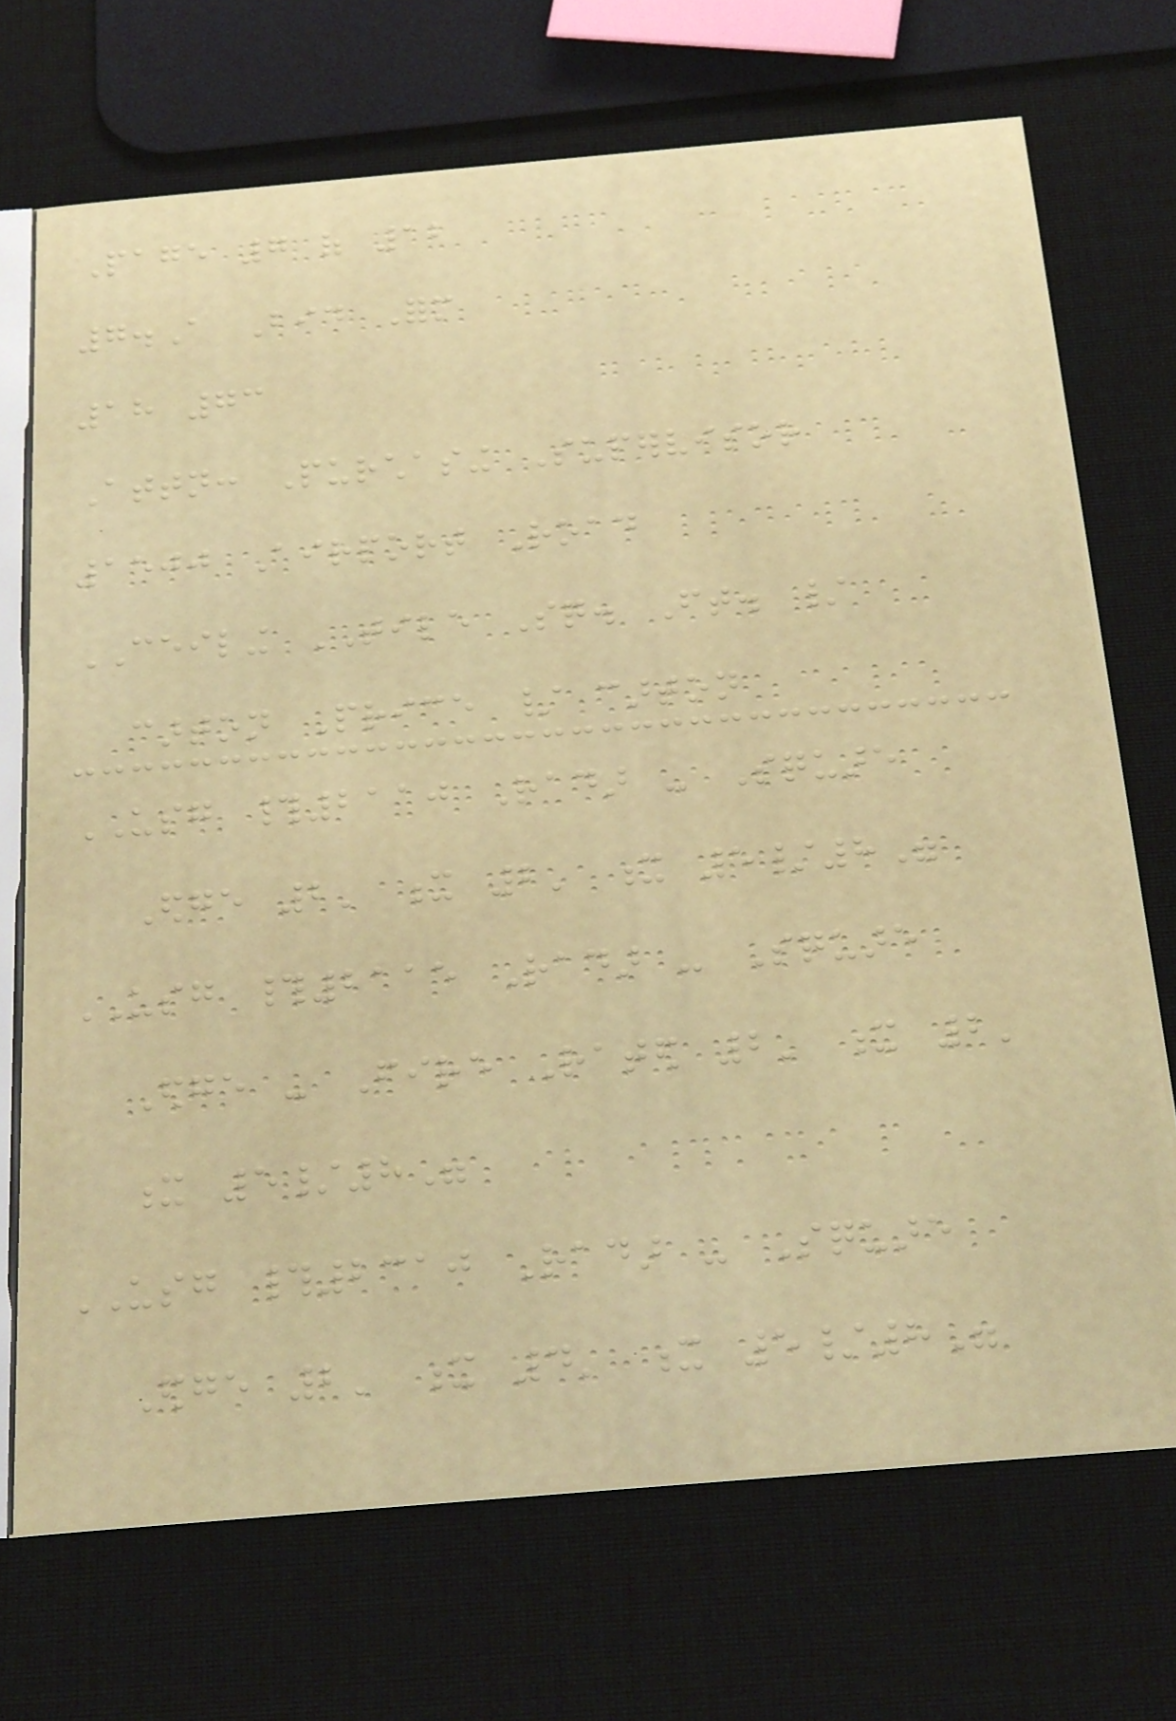Page 7 of 12
7.A Bid Form
18 73
Attn: Purchasing Supervisor
1500 Airport Road
CEILING TILE Sq. Ft. /
carton Price / carton
USG #2110 Radar - Square
Edge 2' x 2' x 5/8"
USG #2115 Radar - Square
Edge - Fire Rated 2' x 2'
x 5/8"
USG #2310 Radar - Square
Edge 2' x 4' x 5/8"
